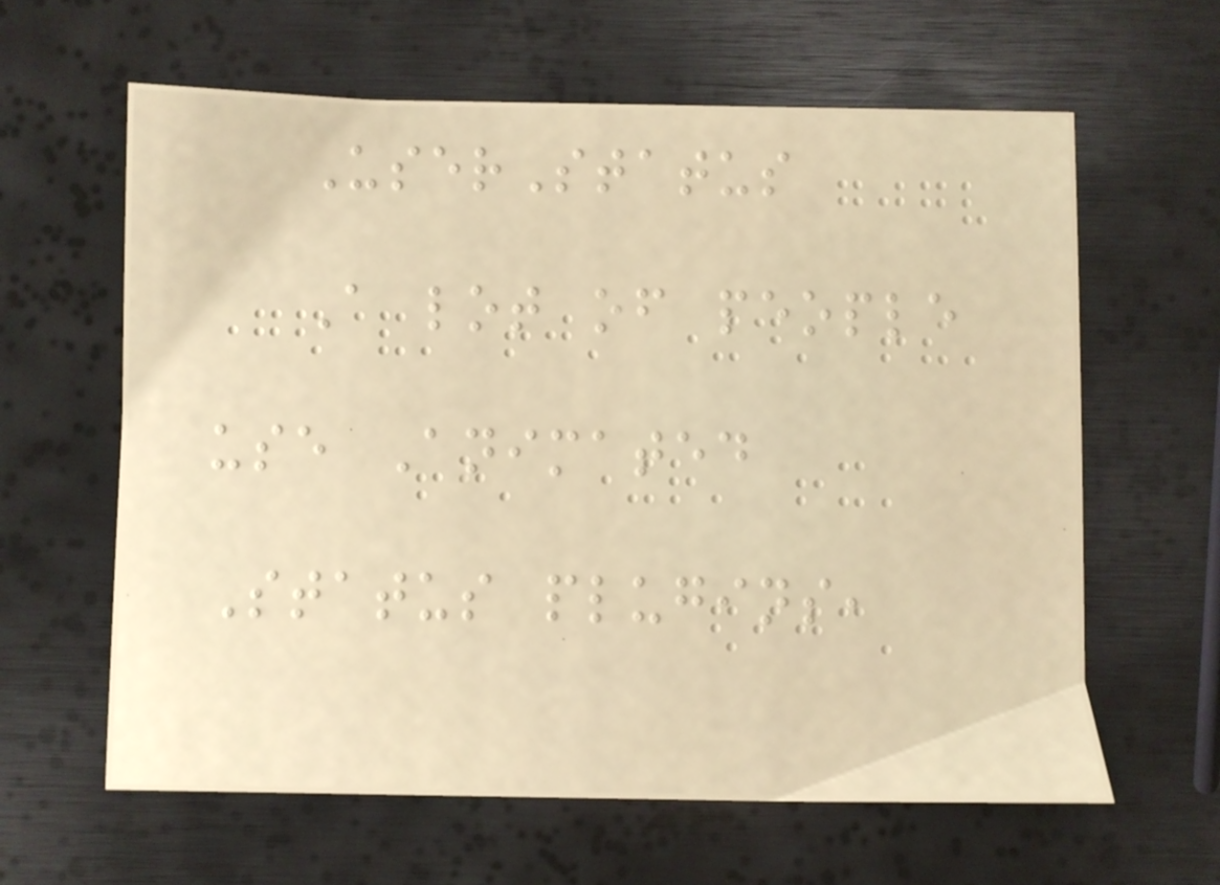UserStatus
A lot of people
use Animated
Status plugins,
